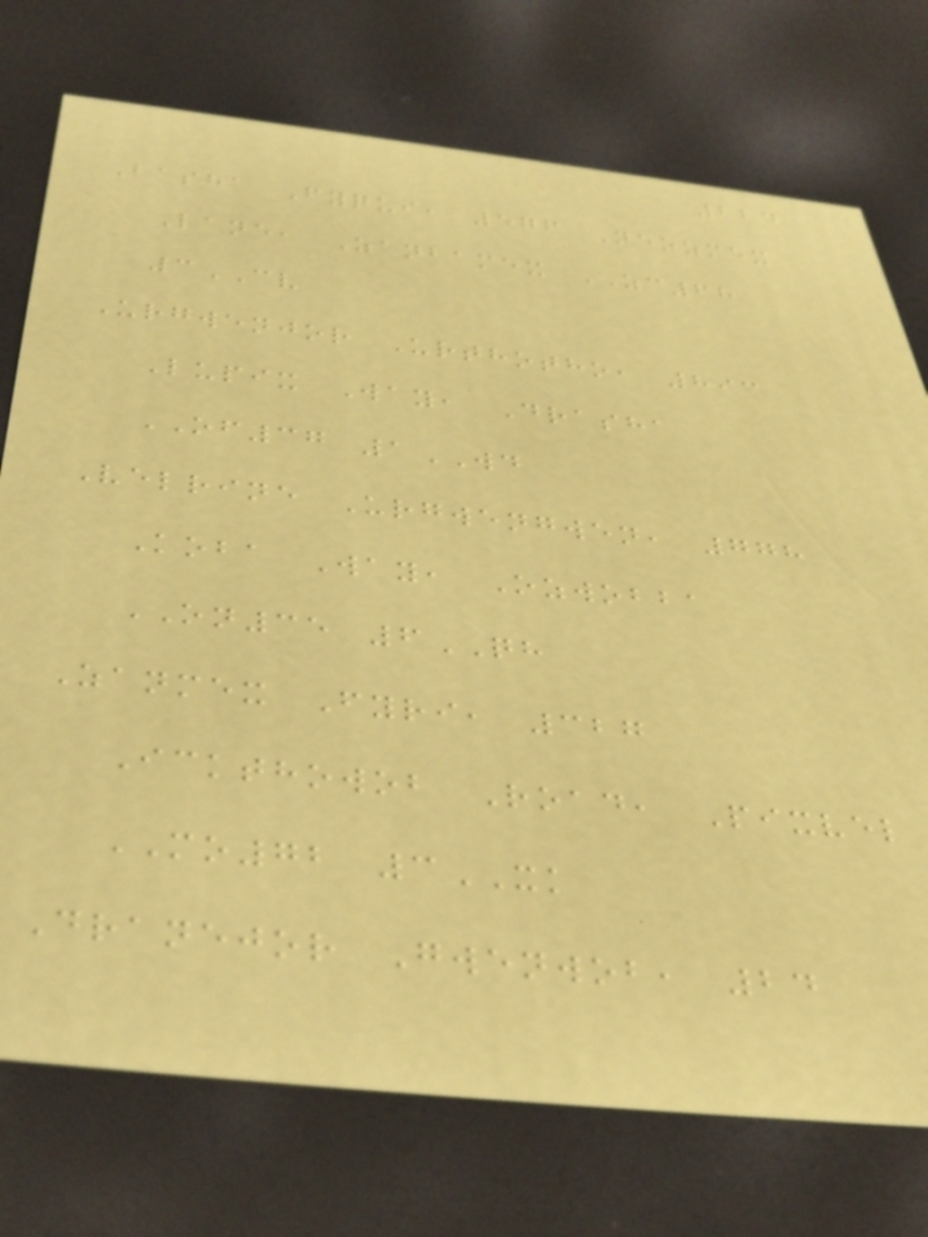224
Basha Fyqui, 576 Neozmex
Lane, Zanbamex ZC68
3CV
Urgwenjor Urthotho, 893
Lupix Way, Drasha
OF37 1WD
Velrine Urgwengwen, 778
Koba Way, Ozwobba
ON35 6QH
Zanmex Fyri, 327
Ickthowob Road, Pixvel
MO72 3XK
Dranejor Gwenwob, 24
